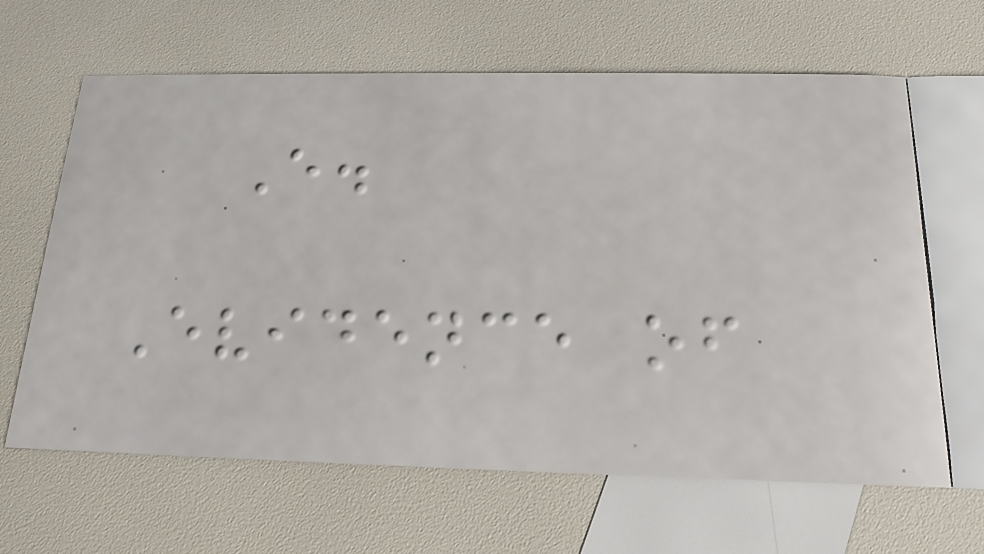E.
Evidence of
